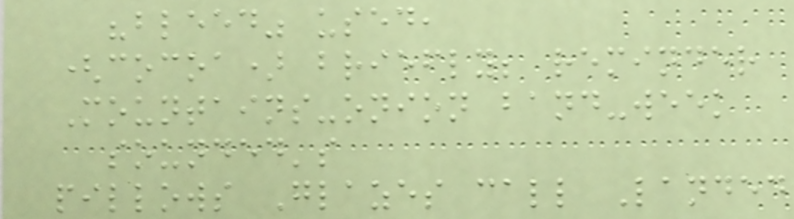"bleed" used,
(cocoa) briefly; reminder
Mountains-onion band-week
sounded's
pillows Glazes call Landed
